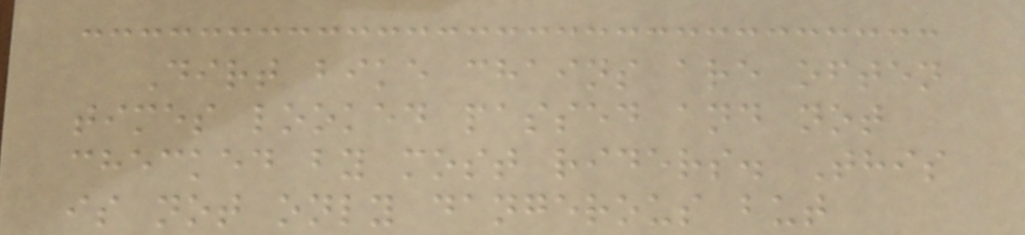Dirt bike chains are often
times looked passed and not
checked by most riders. This
is not only dangerous but
